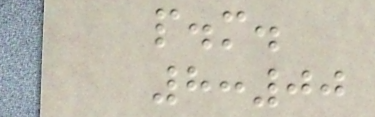p.m.
8:00
